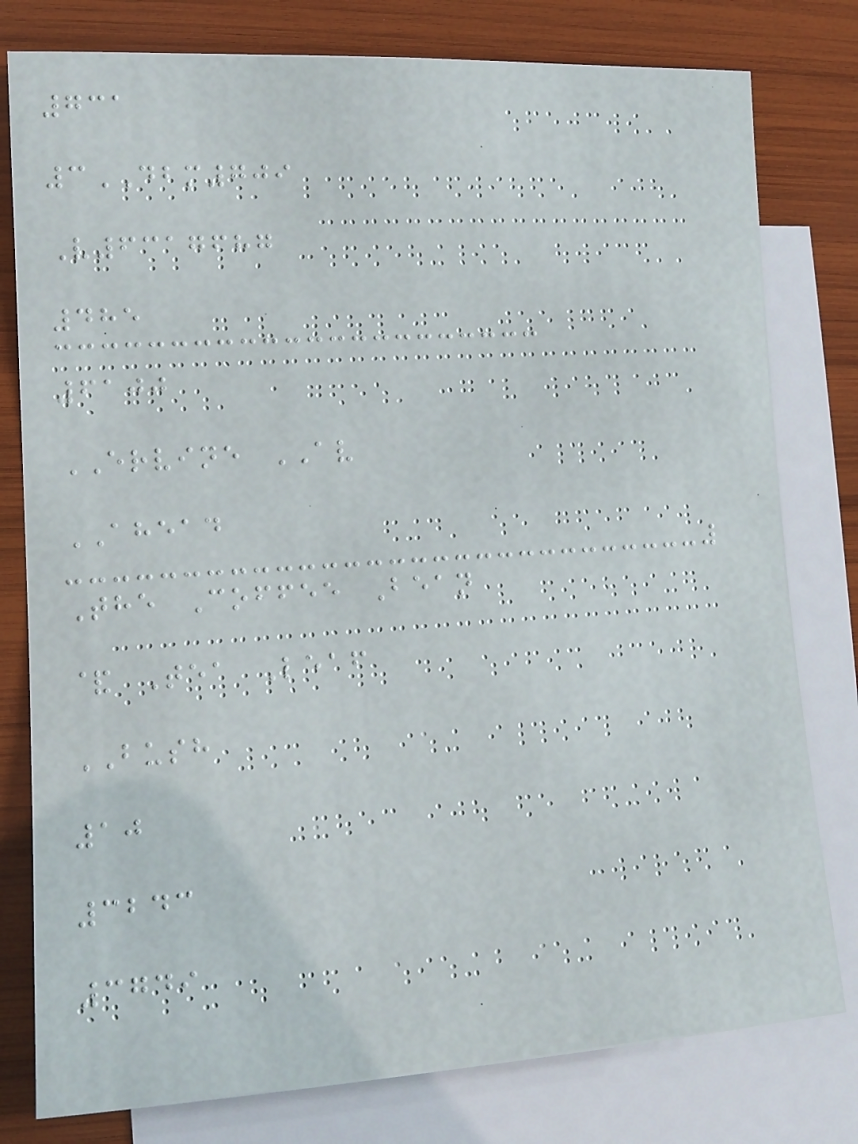731
3DBM709
V6317687
485
6100
ERVINE AV
AHEAD
The Coffee Bean
& Tea Leaf
BUSH
10
3243
3749
